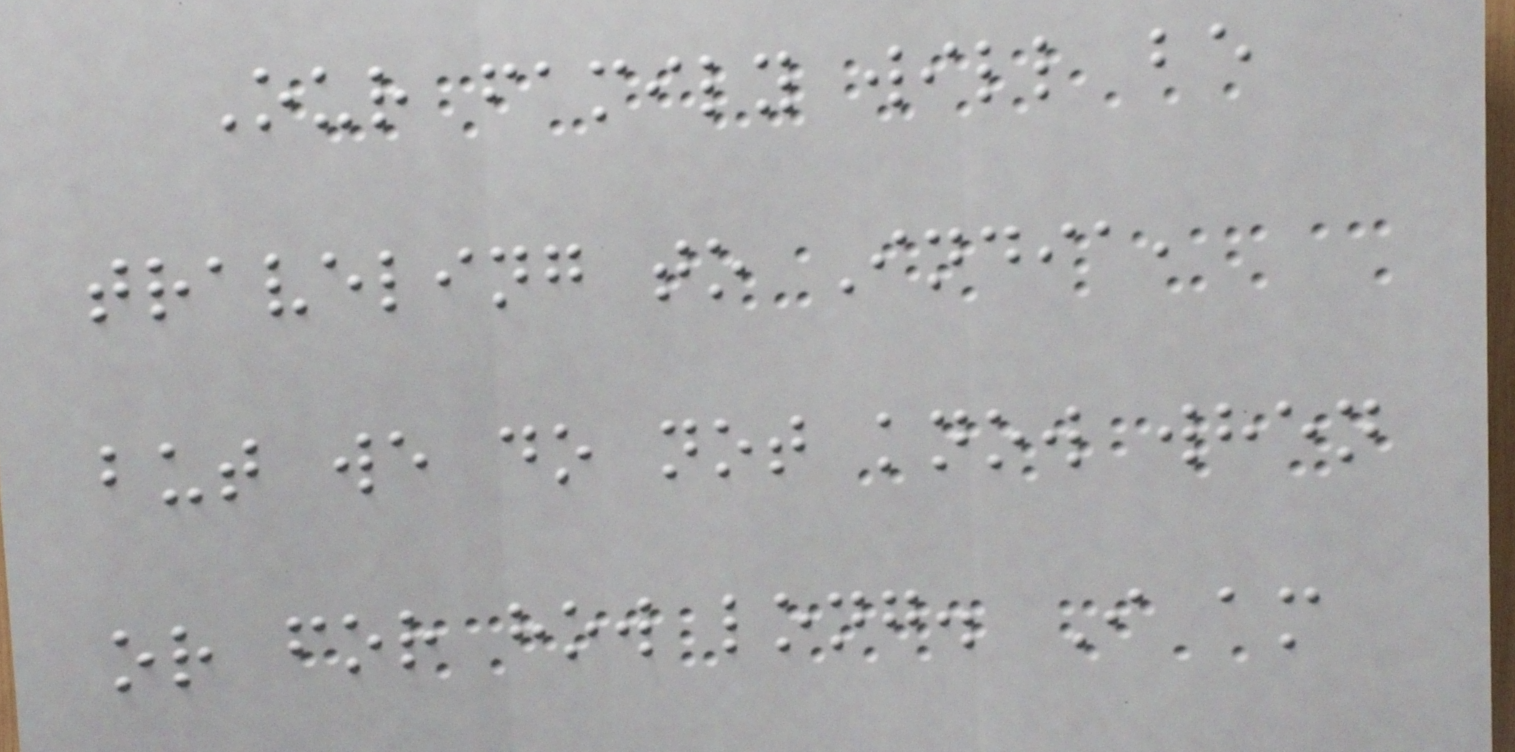Our family will be
traveling to India,
but we do not know when
or for how long. I am
